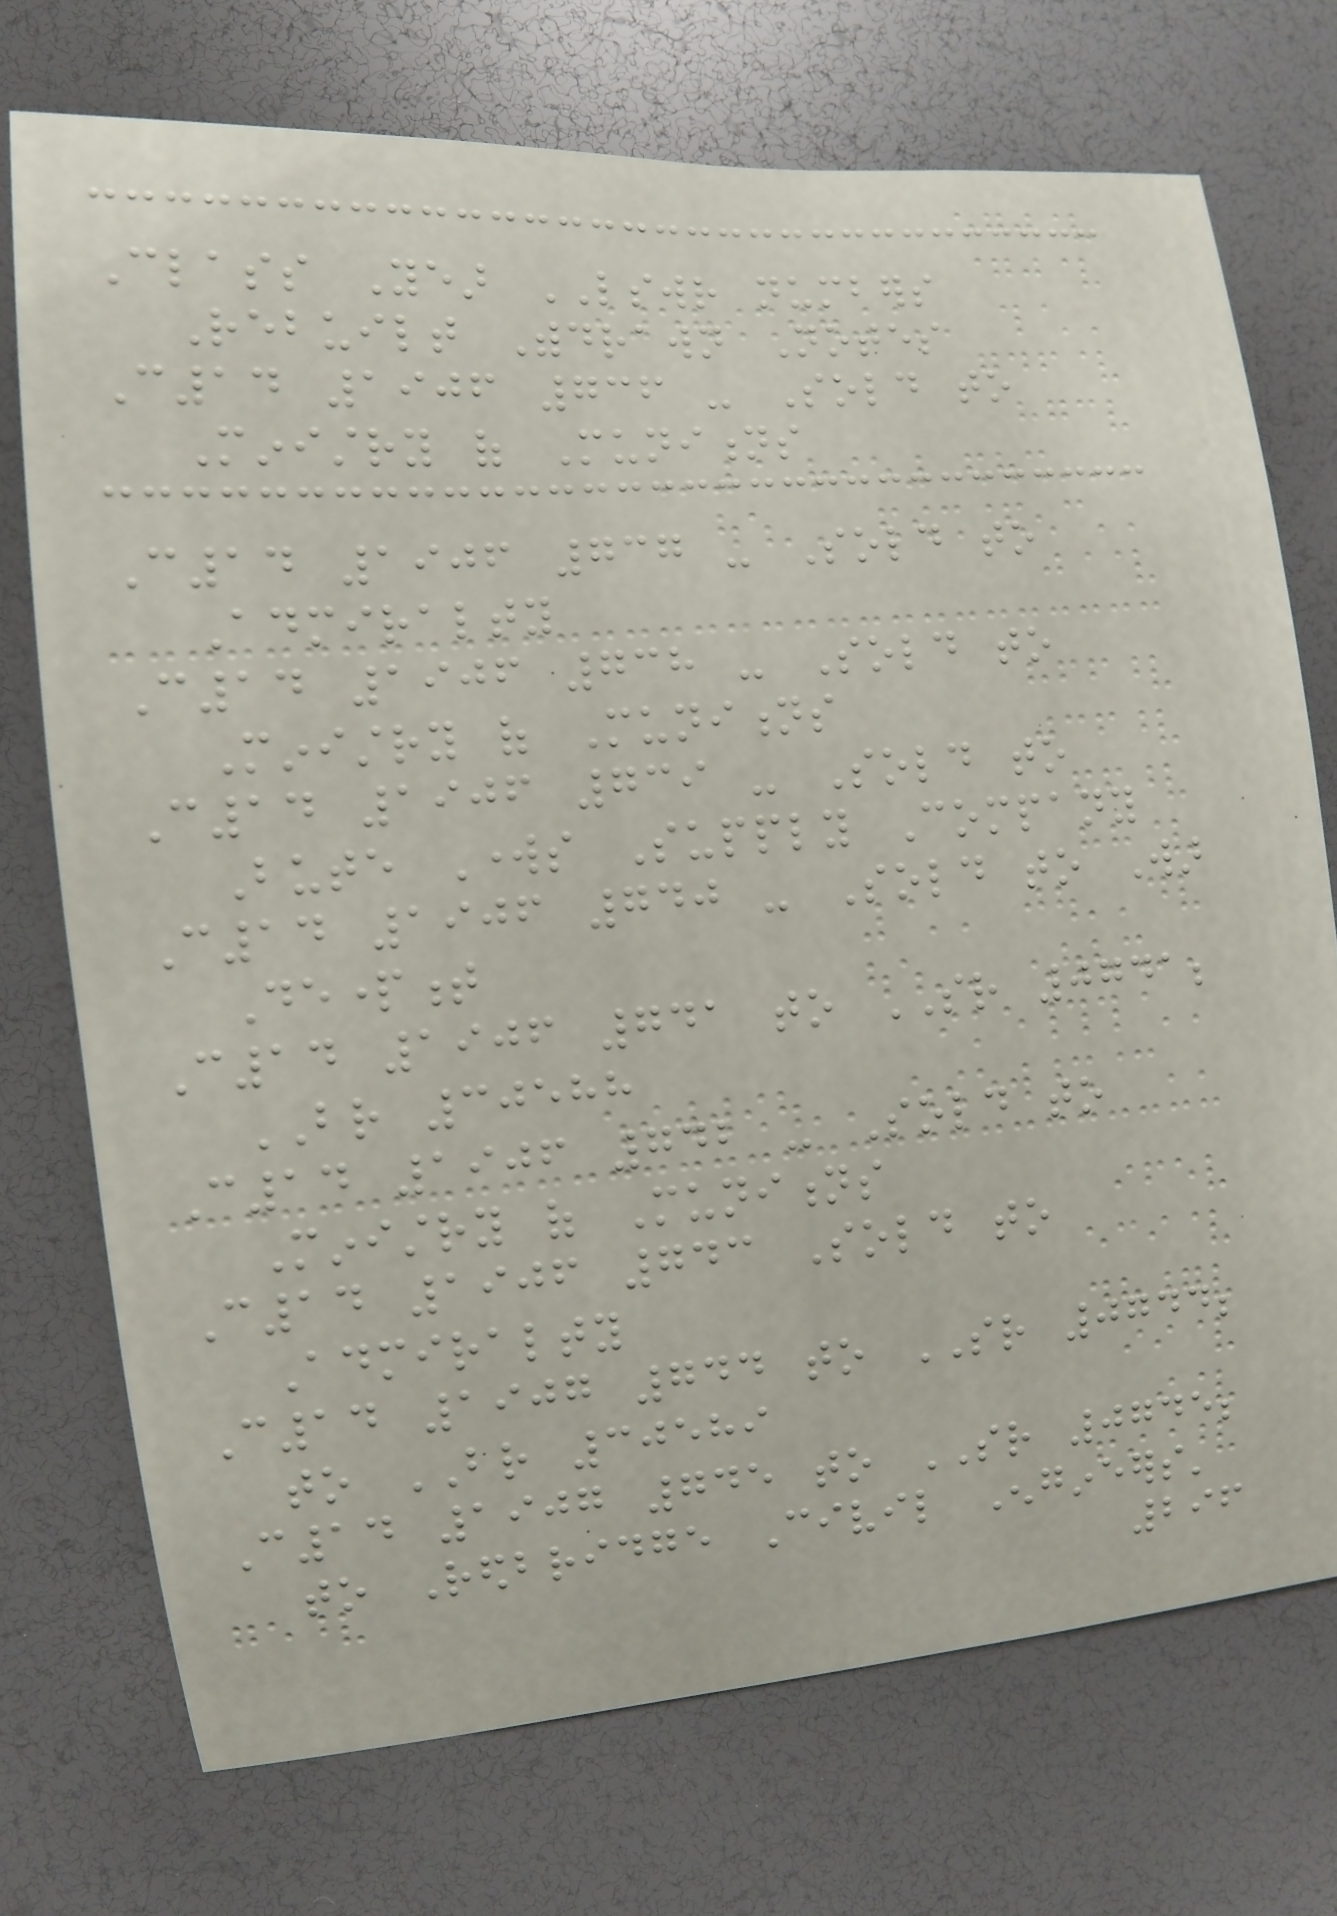Class Year LSWR numbers
Rebuilt Withdrawn Notes
C14 1906 736 - Sold to
Ministry of Munitions
C14 1906 737 - Sold to
Admiralty
C14 1906 738 - Sold to
Ministry of Munitions
C14 1906 739 - Sold to
Bute Works Supply Company
C14 1906 740 - Sold to War
Department
C14 1906 741 to SR 0741;
BR 30588
C14 1906 742 - Sold to
Ministry of Munitions
C14 1906 743 Sold to
Admiralty
C14 1907 744 to SR 0744;
to BR 30589
C14 1907 745 to SR 0745;
to Redbridge Civil Engineers'
296
